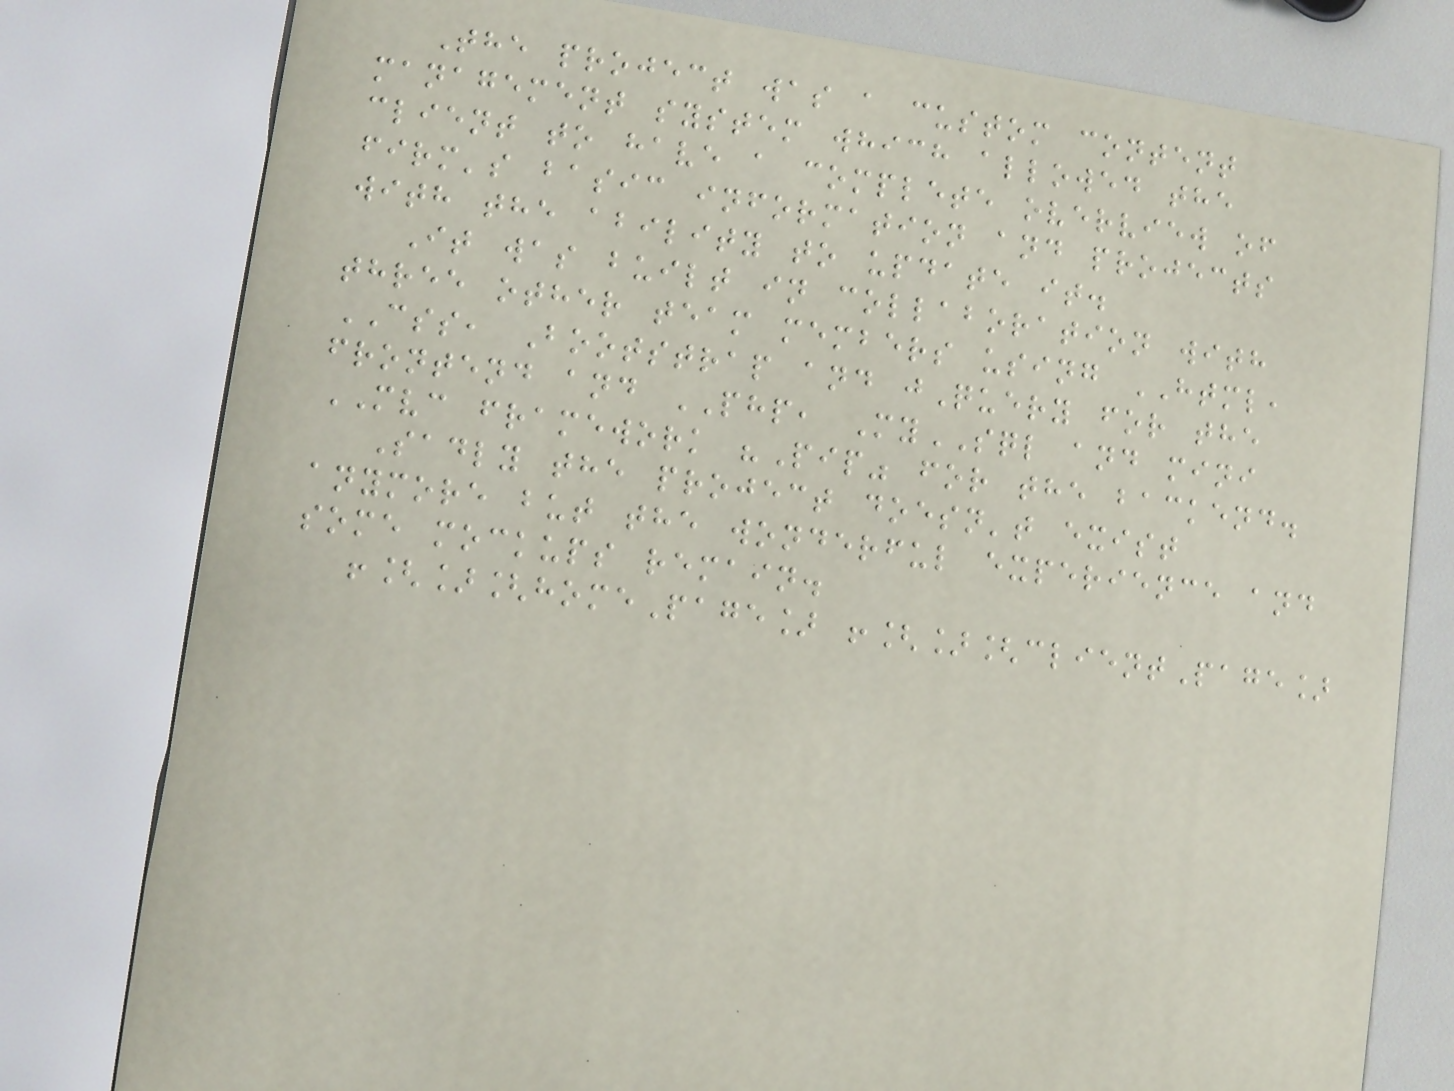The project was a custom content
management system which allowed the
client to have a complete overview of
firm's basic information and projects
with the ability to update it.
It was built in collaboration with
three other team members using HTML,
CSS, Bootstrap and jQuery for the
frontend and PHP, MySQL and mini
MVC framework "Pip" for the backend.
Sadly the project doesn't exist
anymore but the wonderful experience and
some mockups remain.
![][homePage] ![][clientPage]
